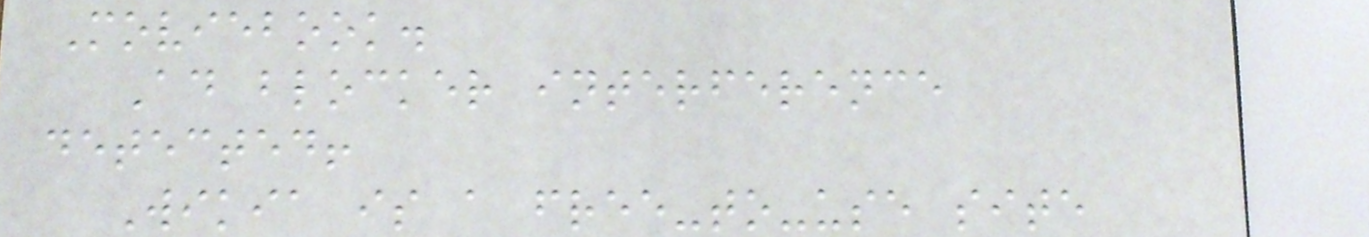Moviebook.
Ad blocker interference
detected!
Wikia is a free-to-use site
